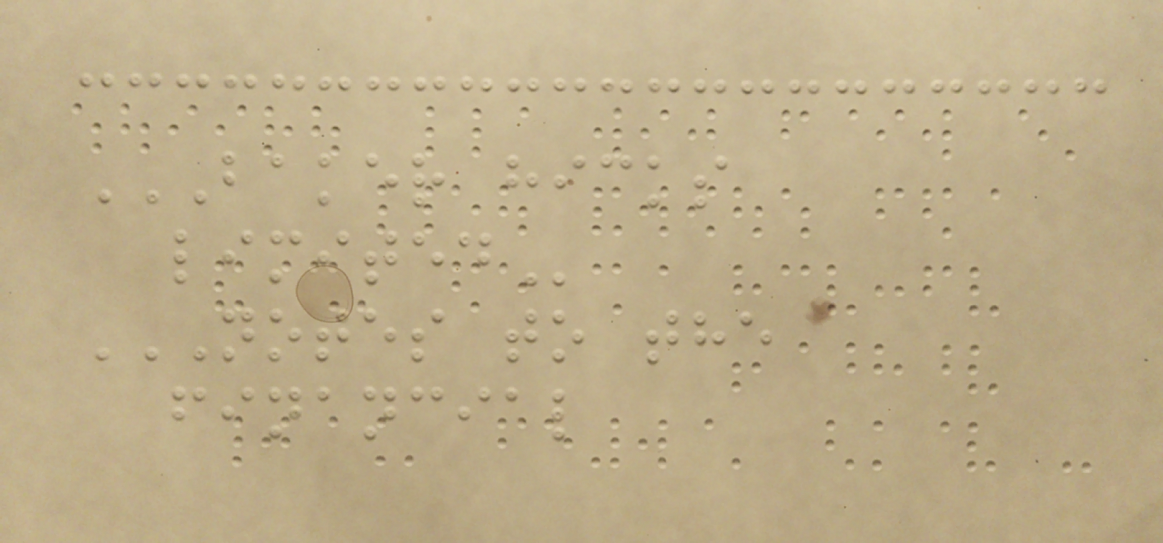BAKER HICKS
LIMITED
NOTES TO THE
FINANCIAL
